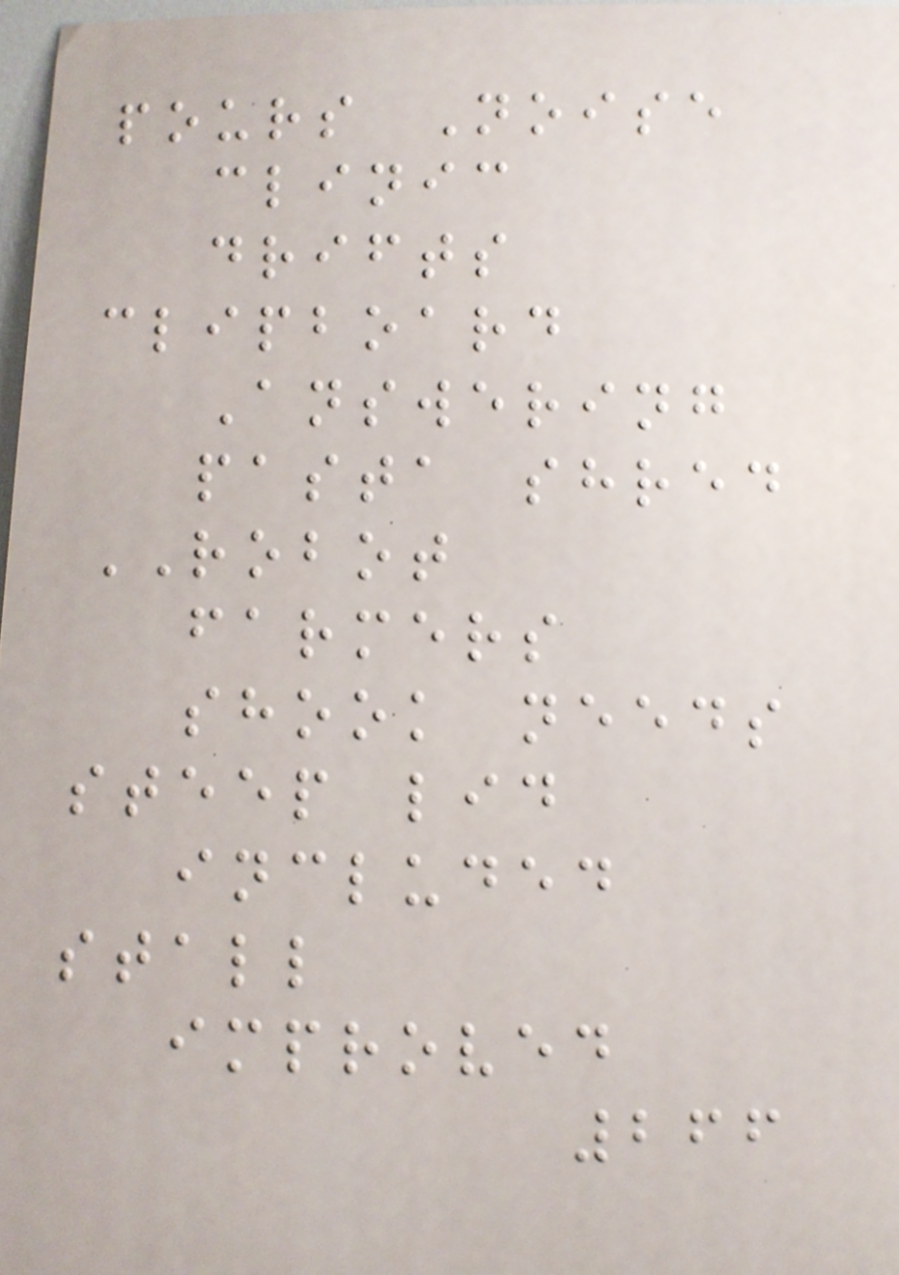pours Noise
clinic
drifts
clipboard
Answering
pasta shred
ROBOT
farmers
shook needs
steep lid
included
stall
improved
266
